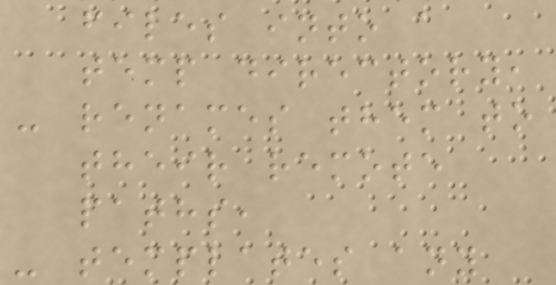files into a
temp directory,
- renames them to
their remote
paths,
- templates any
